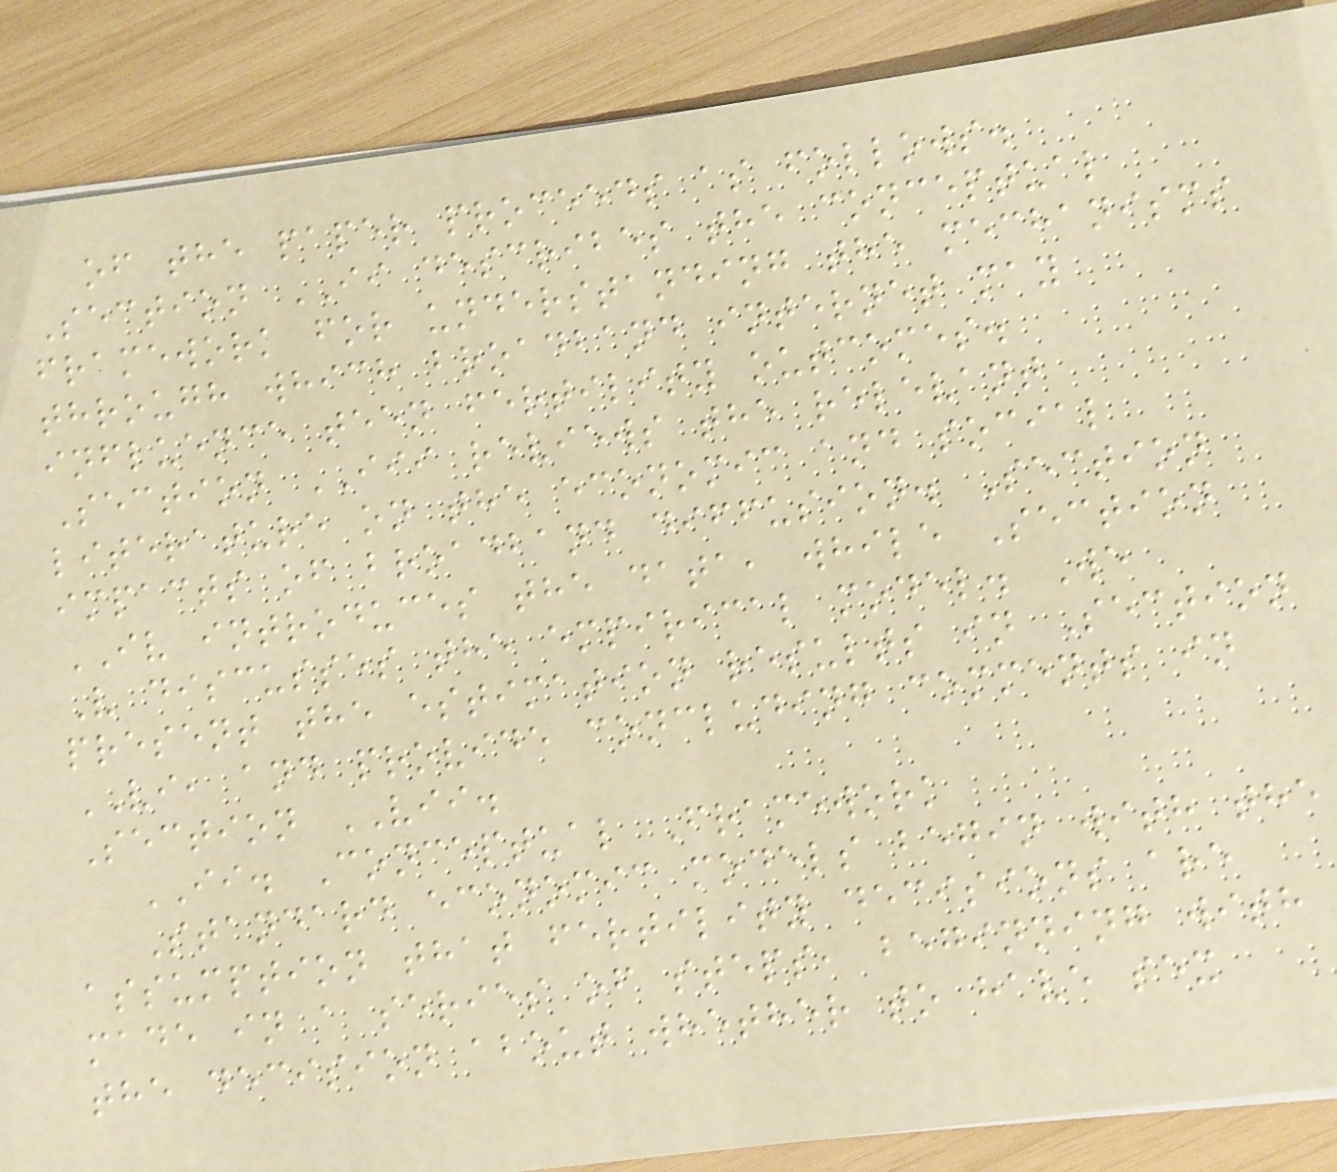of the paper proceeds as follows.
Section II describes the conceptual
framework for understanding the mechanisms
through which broadband internet may
influence teen fertility outcomes.
Section III reviews the relevant
literature on the economic and social
impacts of broadband diffusion. Section
IV introduces the data, while Section
V discusses the empirical model. We
present the estimation results in Section
VI, and provide concluding comments in
Section VII.
II. Conceptual Framework
Standard economic models begin with the
assumption that fertility decisions are
made in a series of steps, beginning with
the decision about whether to have sex
